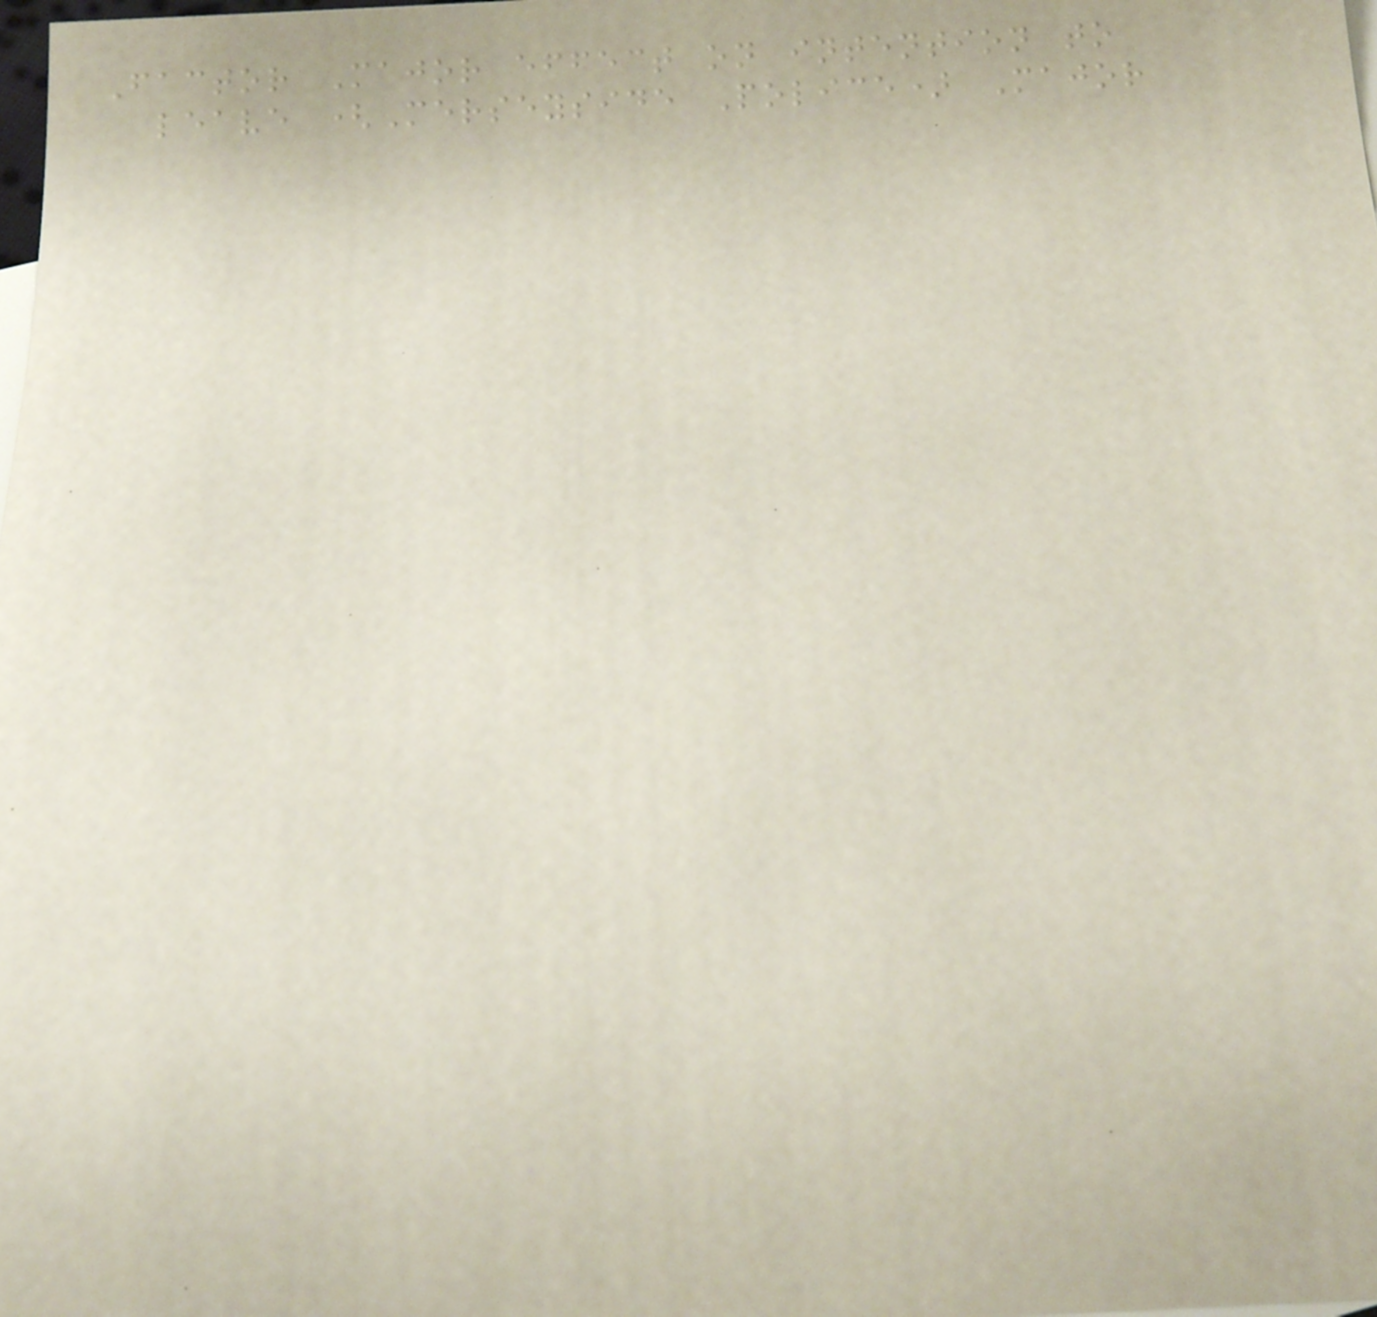Factor Major effect on intention to
leave (Merseyside Police) Major
